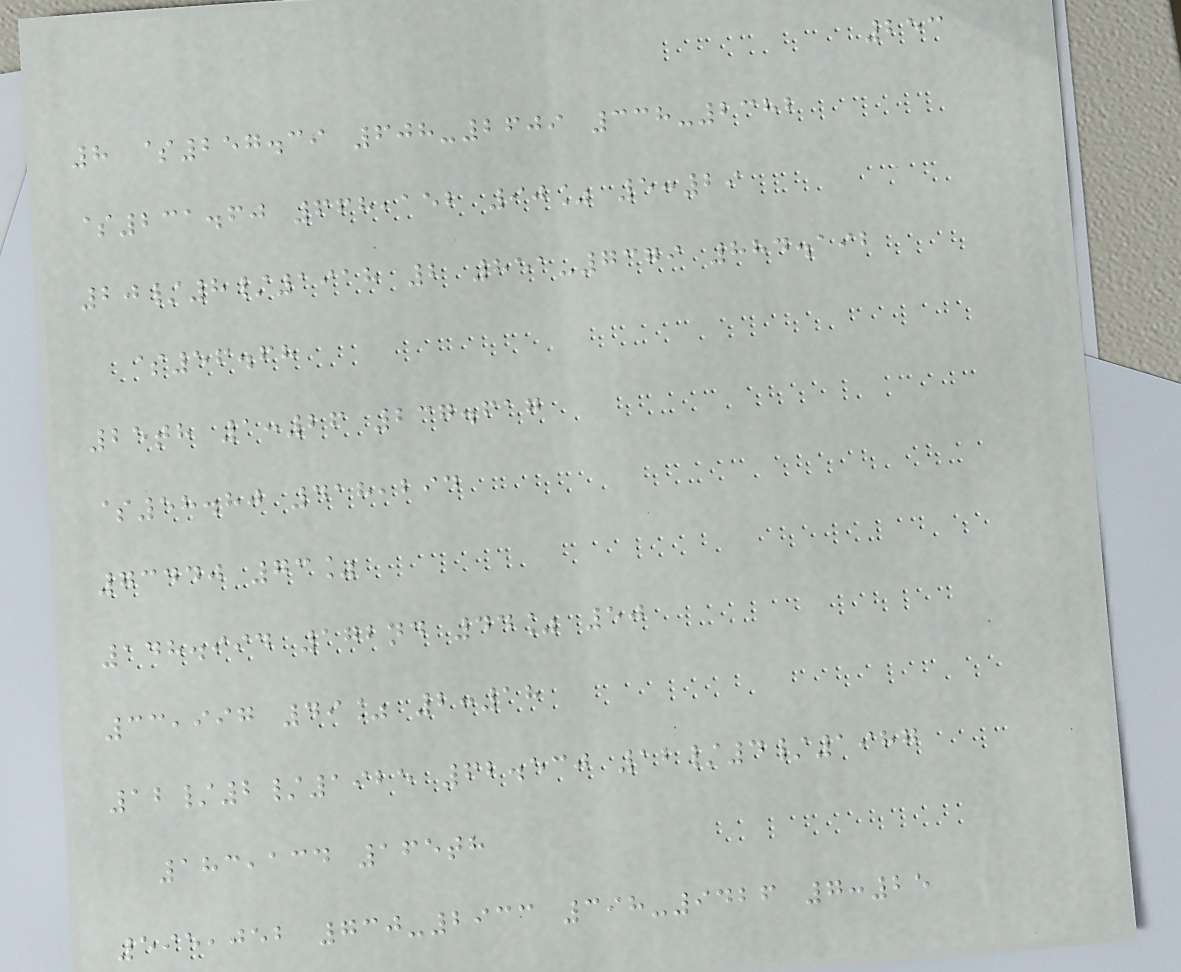253
8 $257.39 608-2609 338-2382
$231.60 668,152 90% 5:29
20/8/1918 2 851-7379 884.192
$56.68
25th 1:26 237.617
$58.80 418,294
73440 73%
148.994 172nd 44% 50
33,997 49% 2:18
12/2/1925 62.530 12/4/1987
183,134 165th
595,052 730-2933 398-9426 7:25
